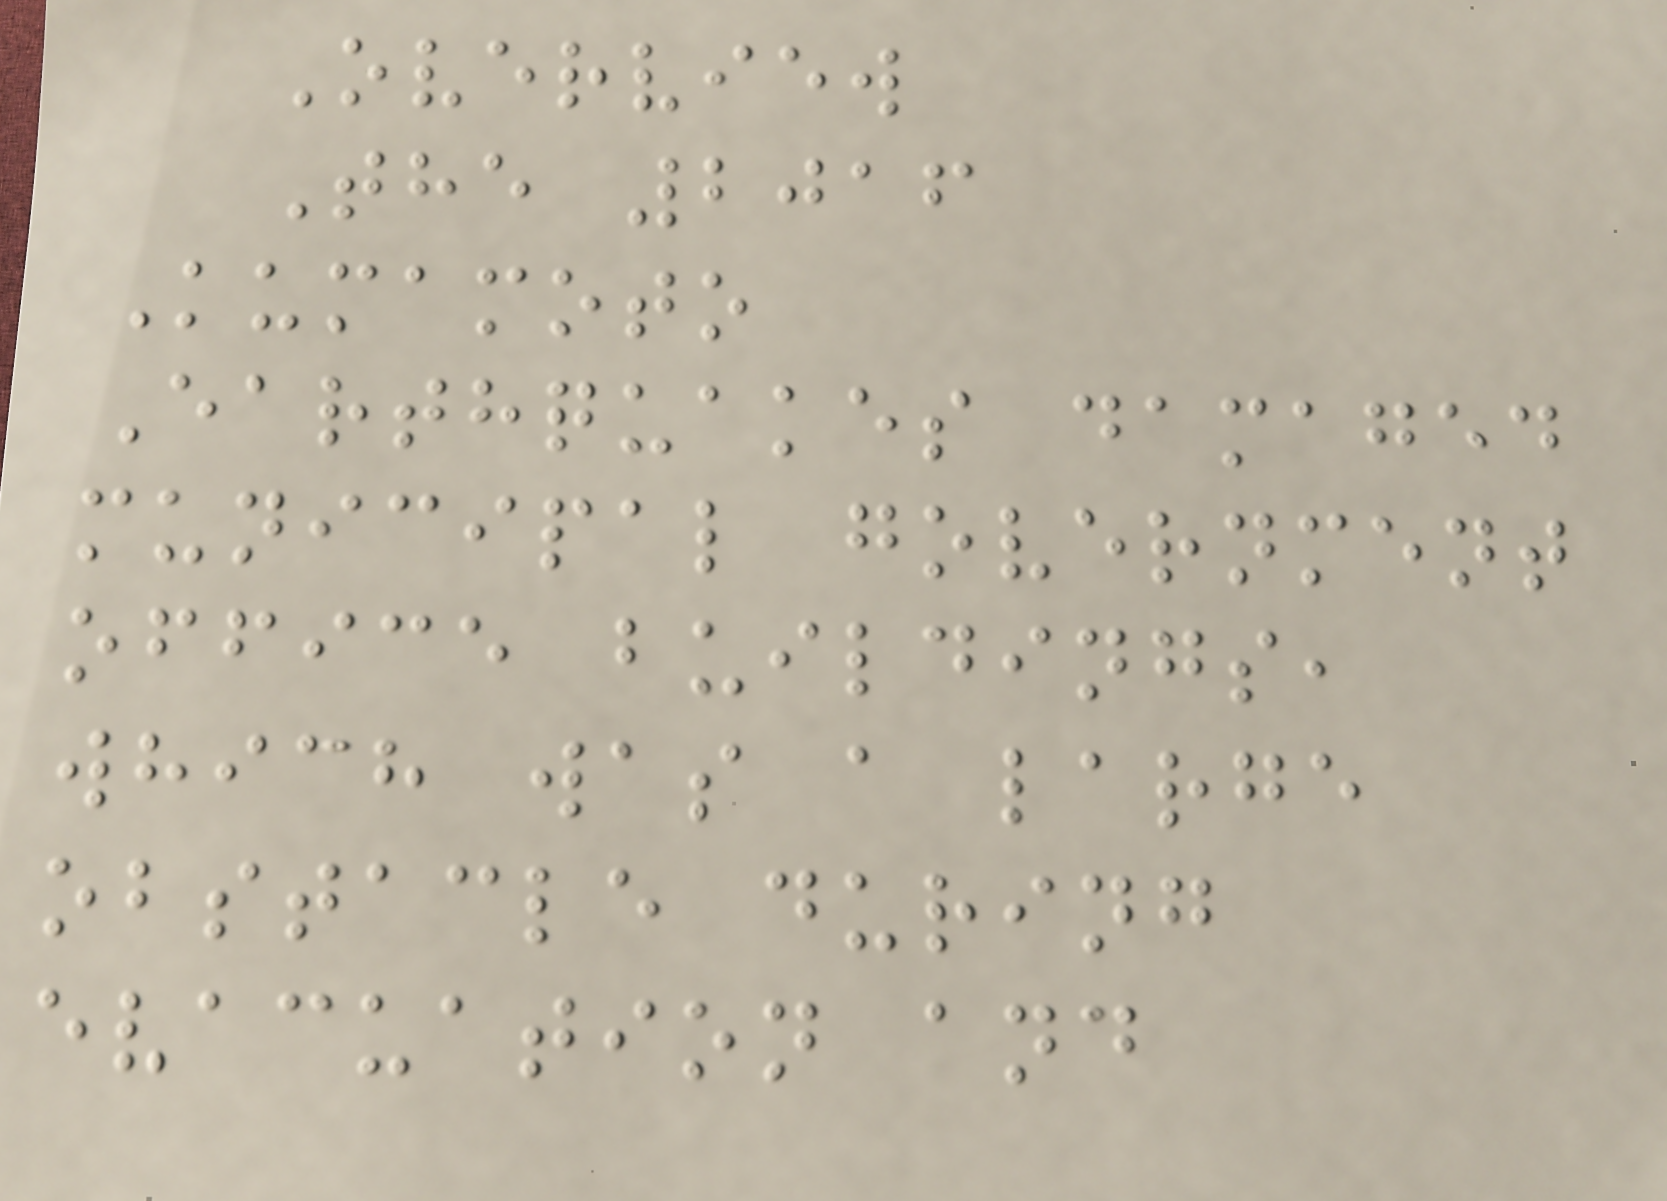Overview
The 2016
Kumamoto
Earthquakes damaged
municipal government
office buildings,
which was a large
obstacle during
evacuation and
